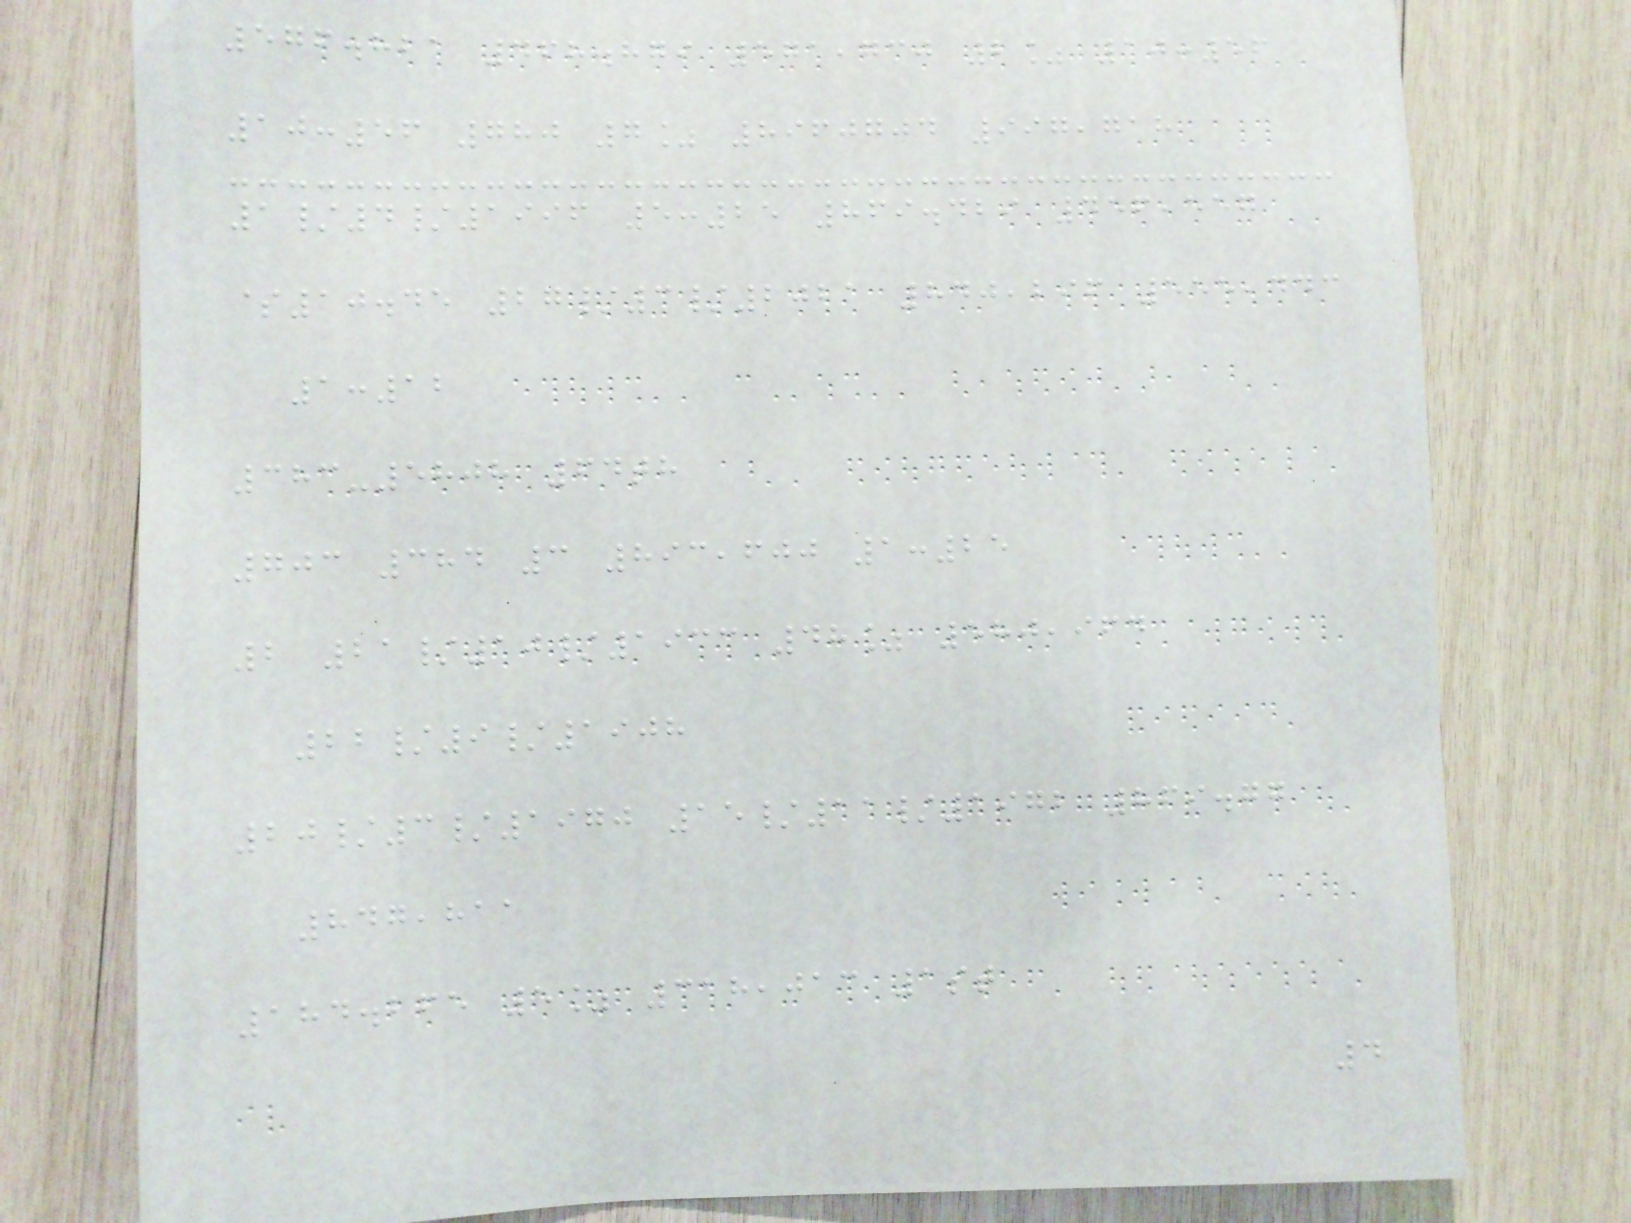576.821 468.879 571,730 2% 10:56
10:56 780 7% 8960704 997,718
1/4/1996 5:25 869.429 456,557
$10.45 27/3/2021 840,296 555,443
1:12
383-5808 64th
703 384 3 893,600 1:25
2 21/10/1933 48% 580,964
22/9/1908
20/3/1970 15/11/1972 869.77
847,811
184.265 5% 318,013 1st
4
